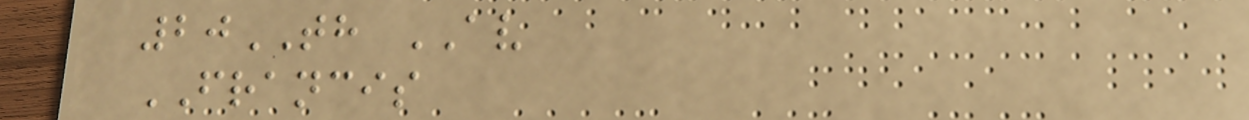20TH AV
FRANCIS
